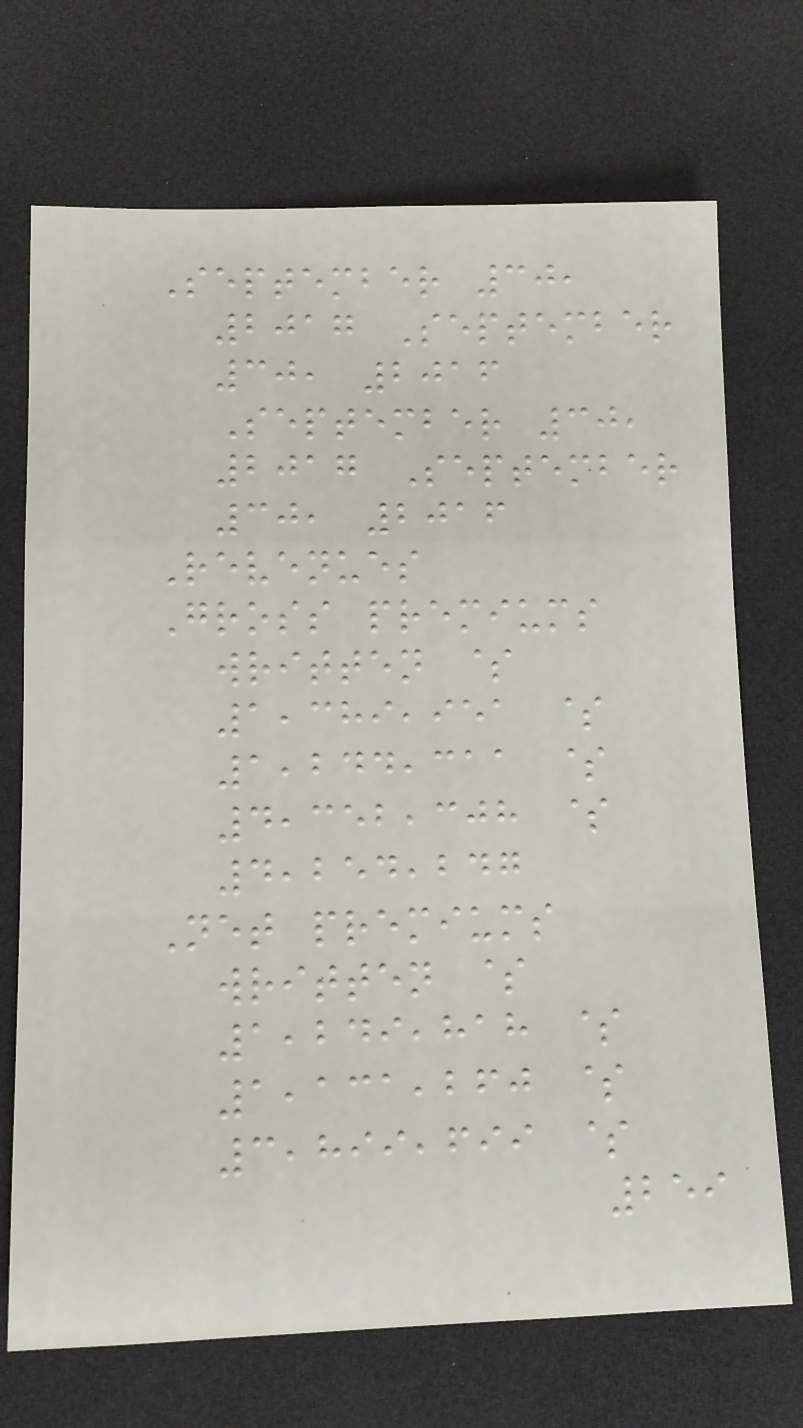September 30,
2017 September
30, 2016
September 30,
2017 September
30, 2016
Revenues
Gross premiums
written $
1,389,951 $
1,244,311 $
4,352,308 $
4,254,247
Net premiums
written $
1,249,818 $
1,131,260 $
3,899,699 $
259
